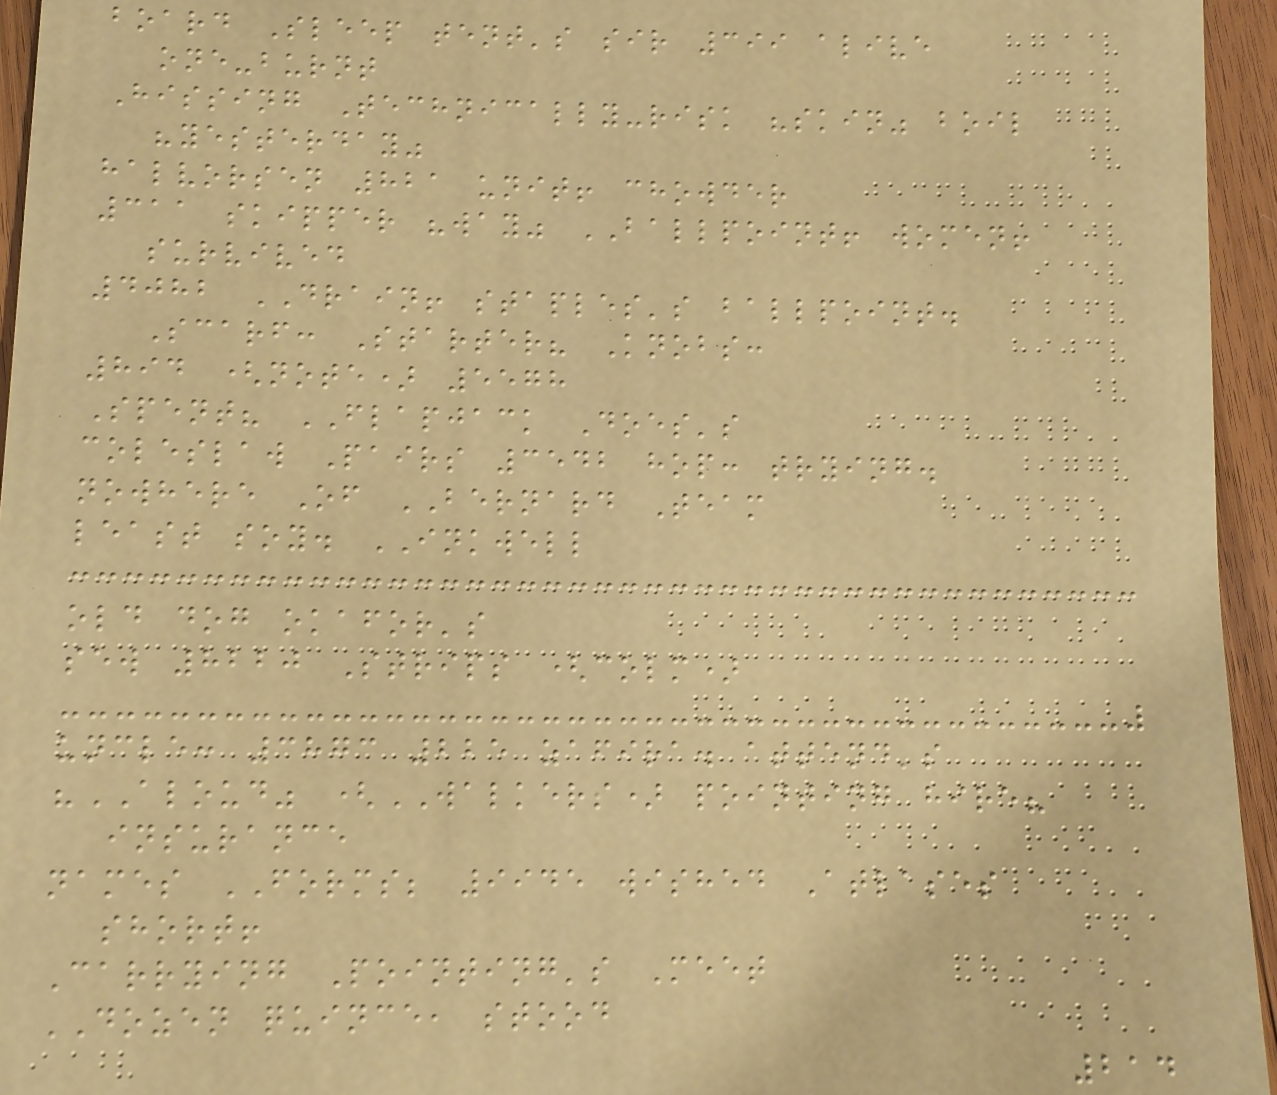board Sleep tent's sir 399 alive
one-burnt
Hissing Technically-risk "skin" boil
"yesterday"
halvorsen 821 unit! chowder
311 skipper "way" BALLPOINT! women!
survived
4082 DRAIN! staples's ballpoint.
Scarf: Starter? Knobs:
894 (note) 5578
Spent? FLAPJACK Does's
coleslaw Pairs 3542 hop: trying.
nowhere Of BERNARD Team
least soy. INKWELL
old dog okafor's
sew 8220 Strips (colm)
uncle: 3873 225 zafira. attend's
"ALOUD" (WALKERS) pointing hire?
insurance
names FORMS; 9945 wished Atlases
short!
Carrying Pointing's Meet
DOZEN quince, stood
214
